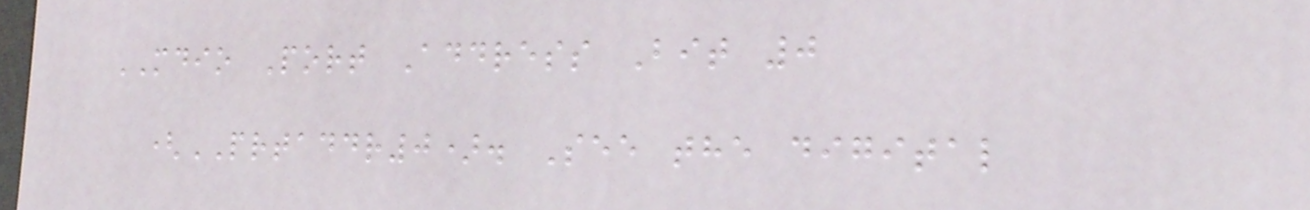MDIO Port Address Bit 0
(PRTADDR0). See the digital
